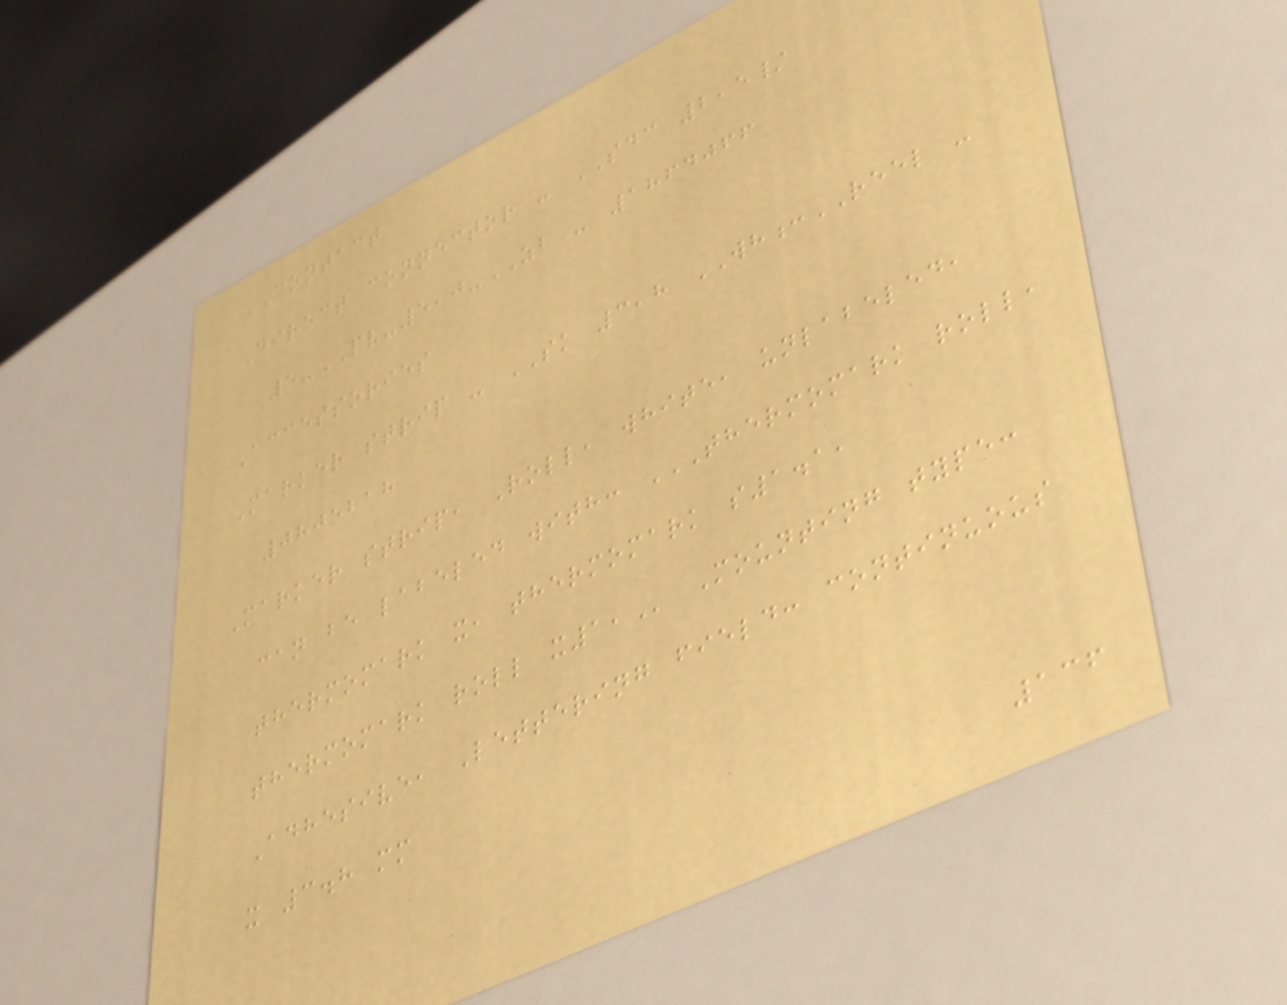CONTACT
Direct connector - SDC 2,5/
5-PV-5,0-ZB - 1864066
Accessories
Marker strip - SK 3,8 WH:REEL -
0805218
Marker strip, Roll, white, unlabeled,
can be labeled with: THERMOMARK ROLL,
THERMOMARK X, THERMOMARK S1.1,
THERMOMARK ROLL X1, Mounting type:
Adhesive, Lettering field: continuous
x 3.8 mm
136
